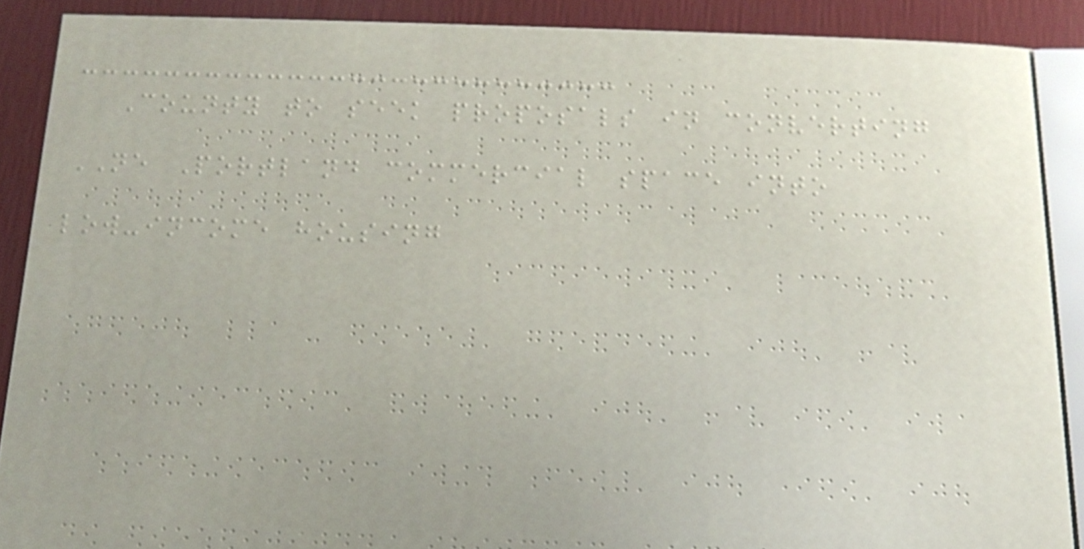County to seek proposals in converting
NE Portland commercial space into
low-income housing
